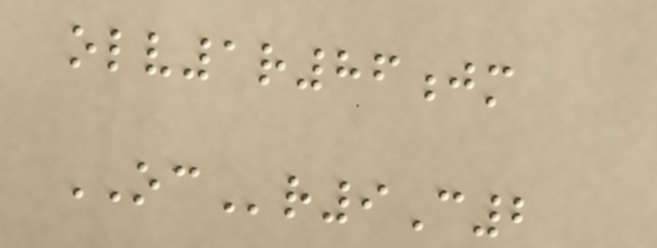olv1r86jm
OCr9C2
